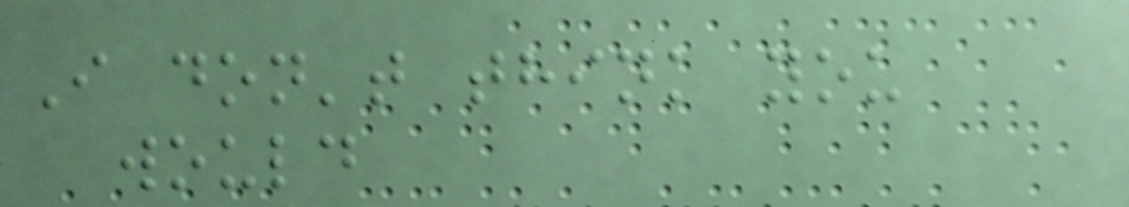I don't think you
would
